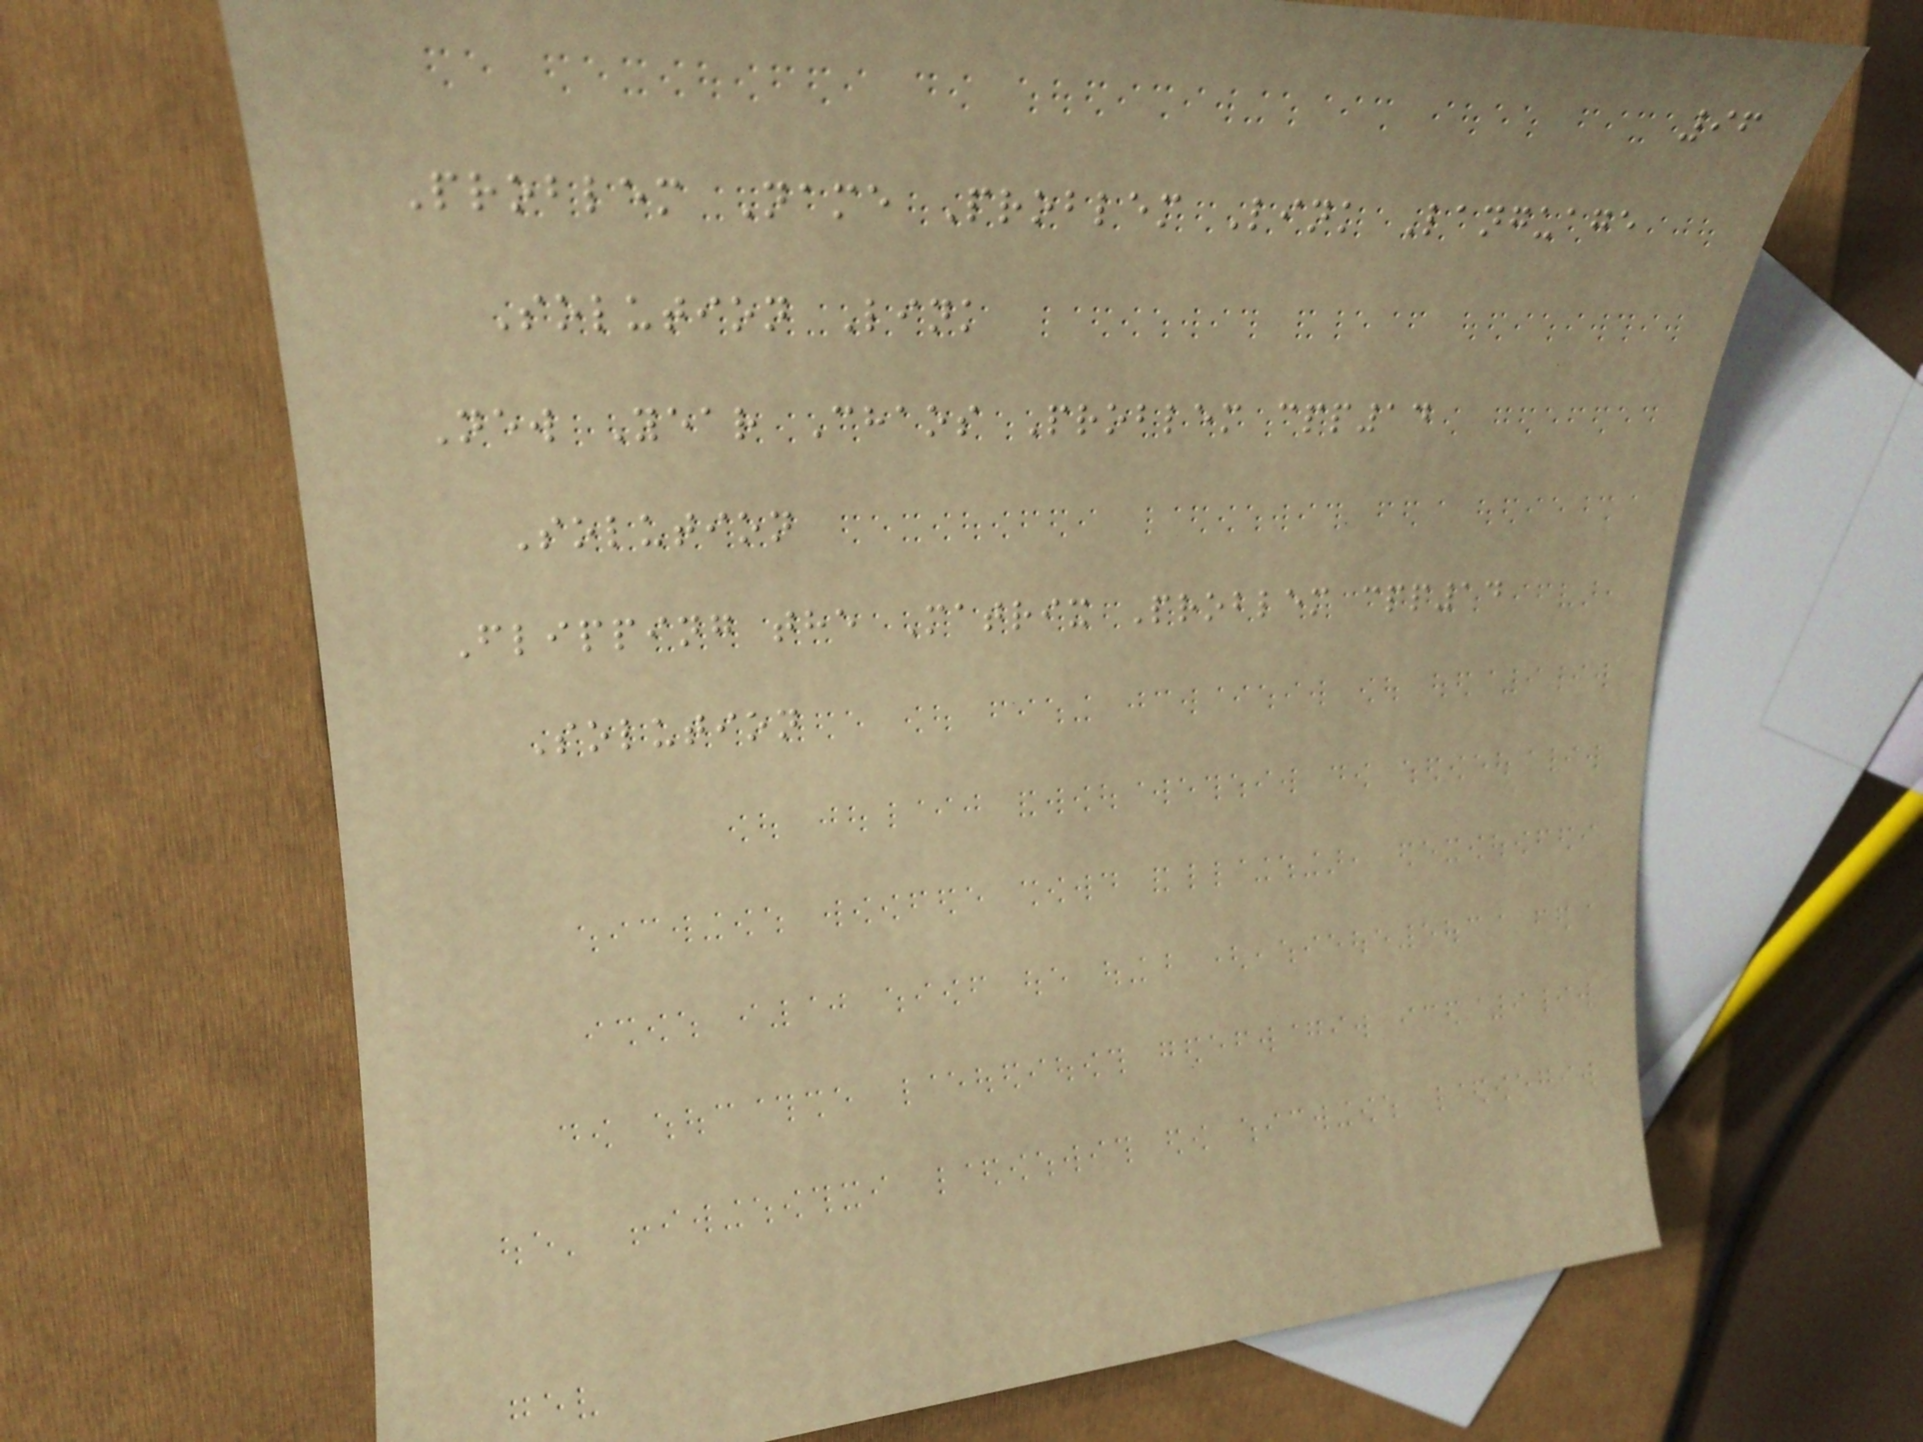96
Problem Name Problem Link Language
Solution Link
New Year Chaos Problem cpp14
Solution
Flipping the Matrix Problem cpp14
Solution
